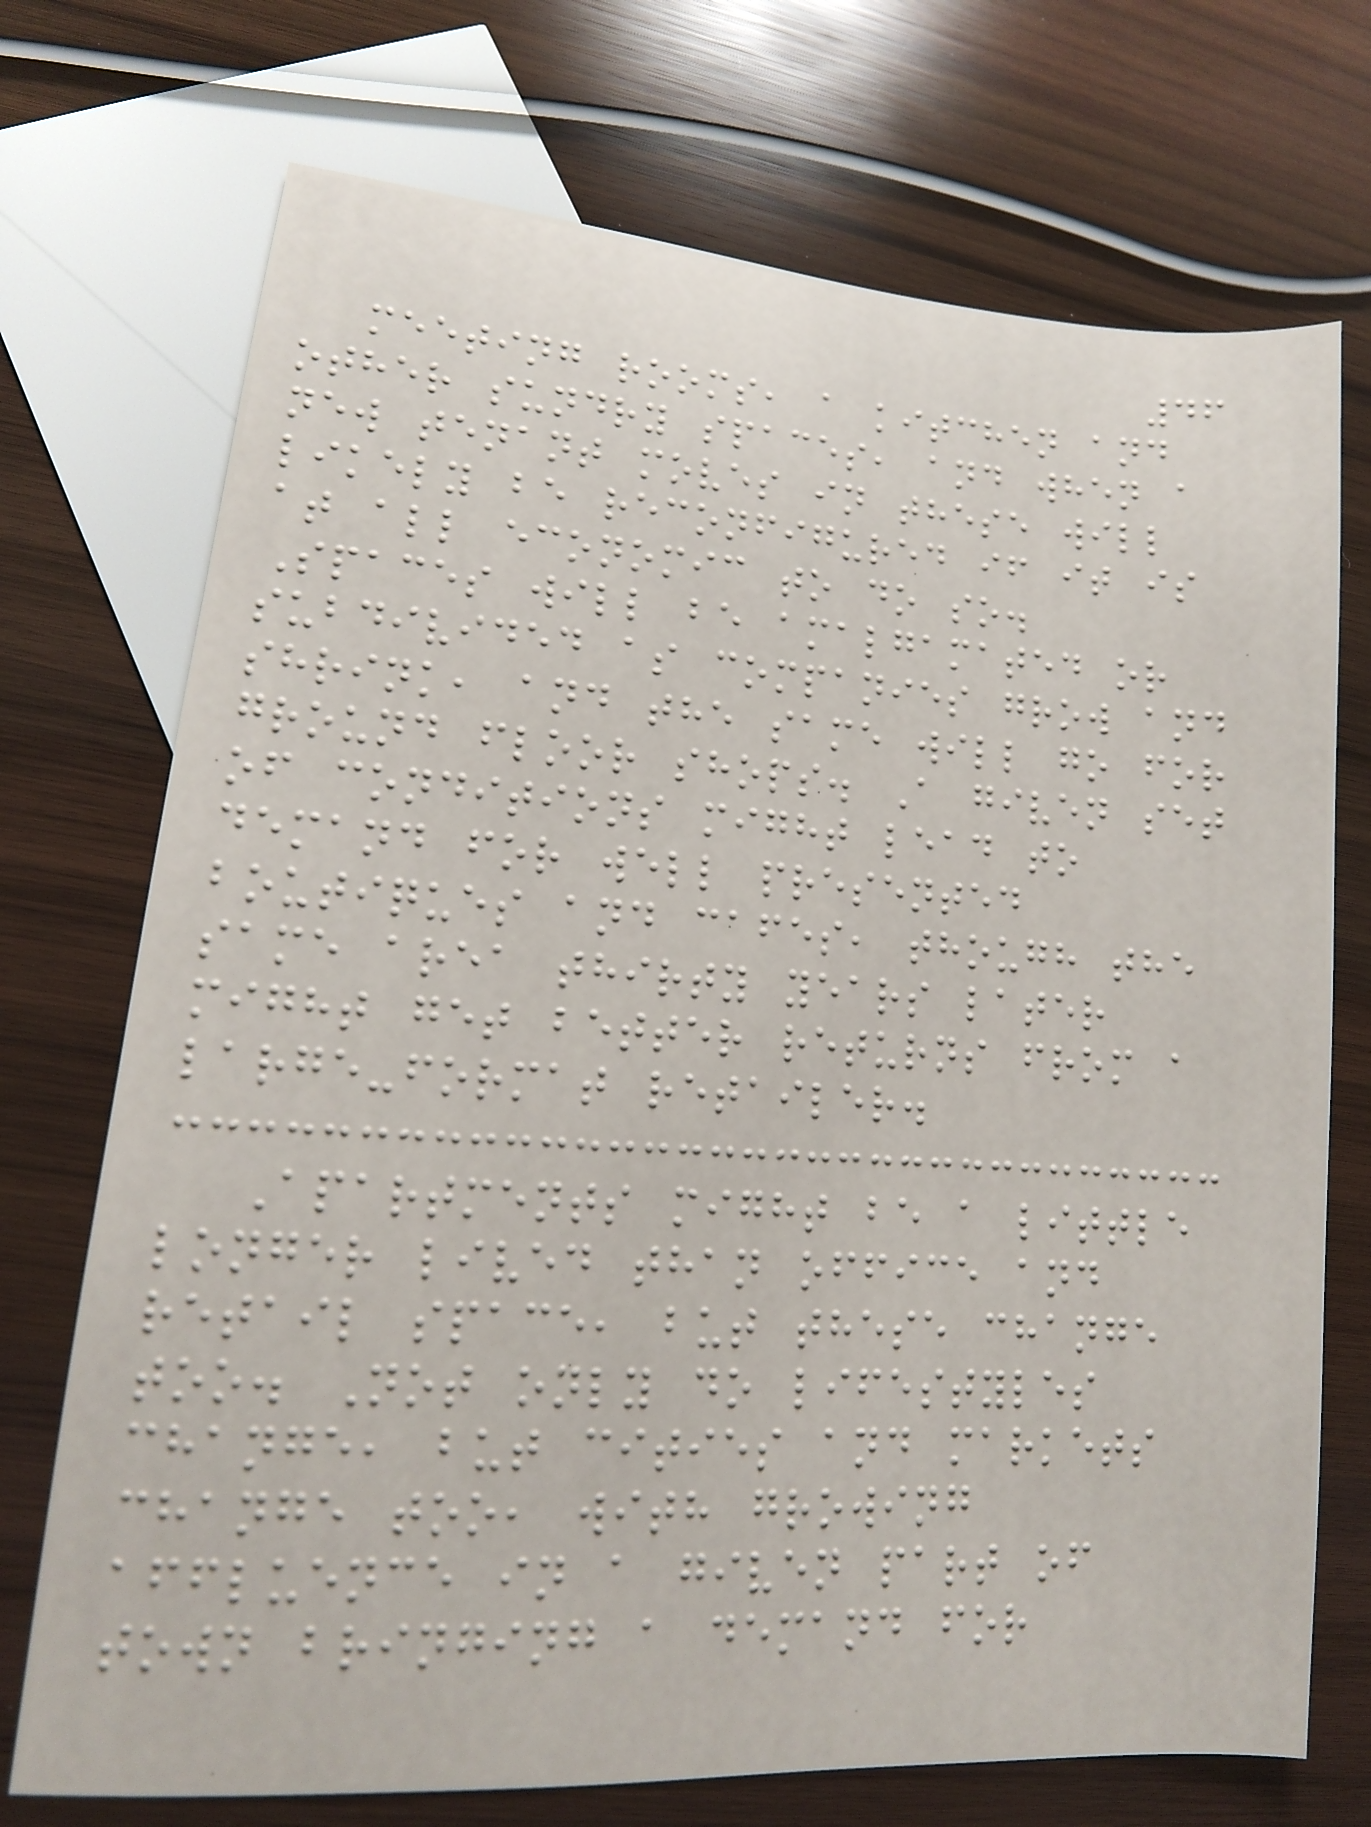46
meeting rooms, a kitchen and
other sundry spaces, and when a
new tenant moves in these will
likely be reconfigured if it is
at all economic to do so.
Spaces will be amalgamated or
subdivided as companies grow and
shrink, and the same will go for
ground floor shops. A given set
of conditions might lead to
demand for well presented
boutiques and cafes, though the
same area thirty years later
might get better returns from a
large-format retailer.
Apartments might be a little
longer lived than office and
retail space, but these change
too. Not only do lifestyles
change, but cities and markets
change too, with growing
affluence in a given part of
town bringing a demand for
